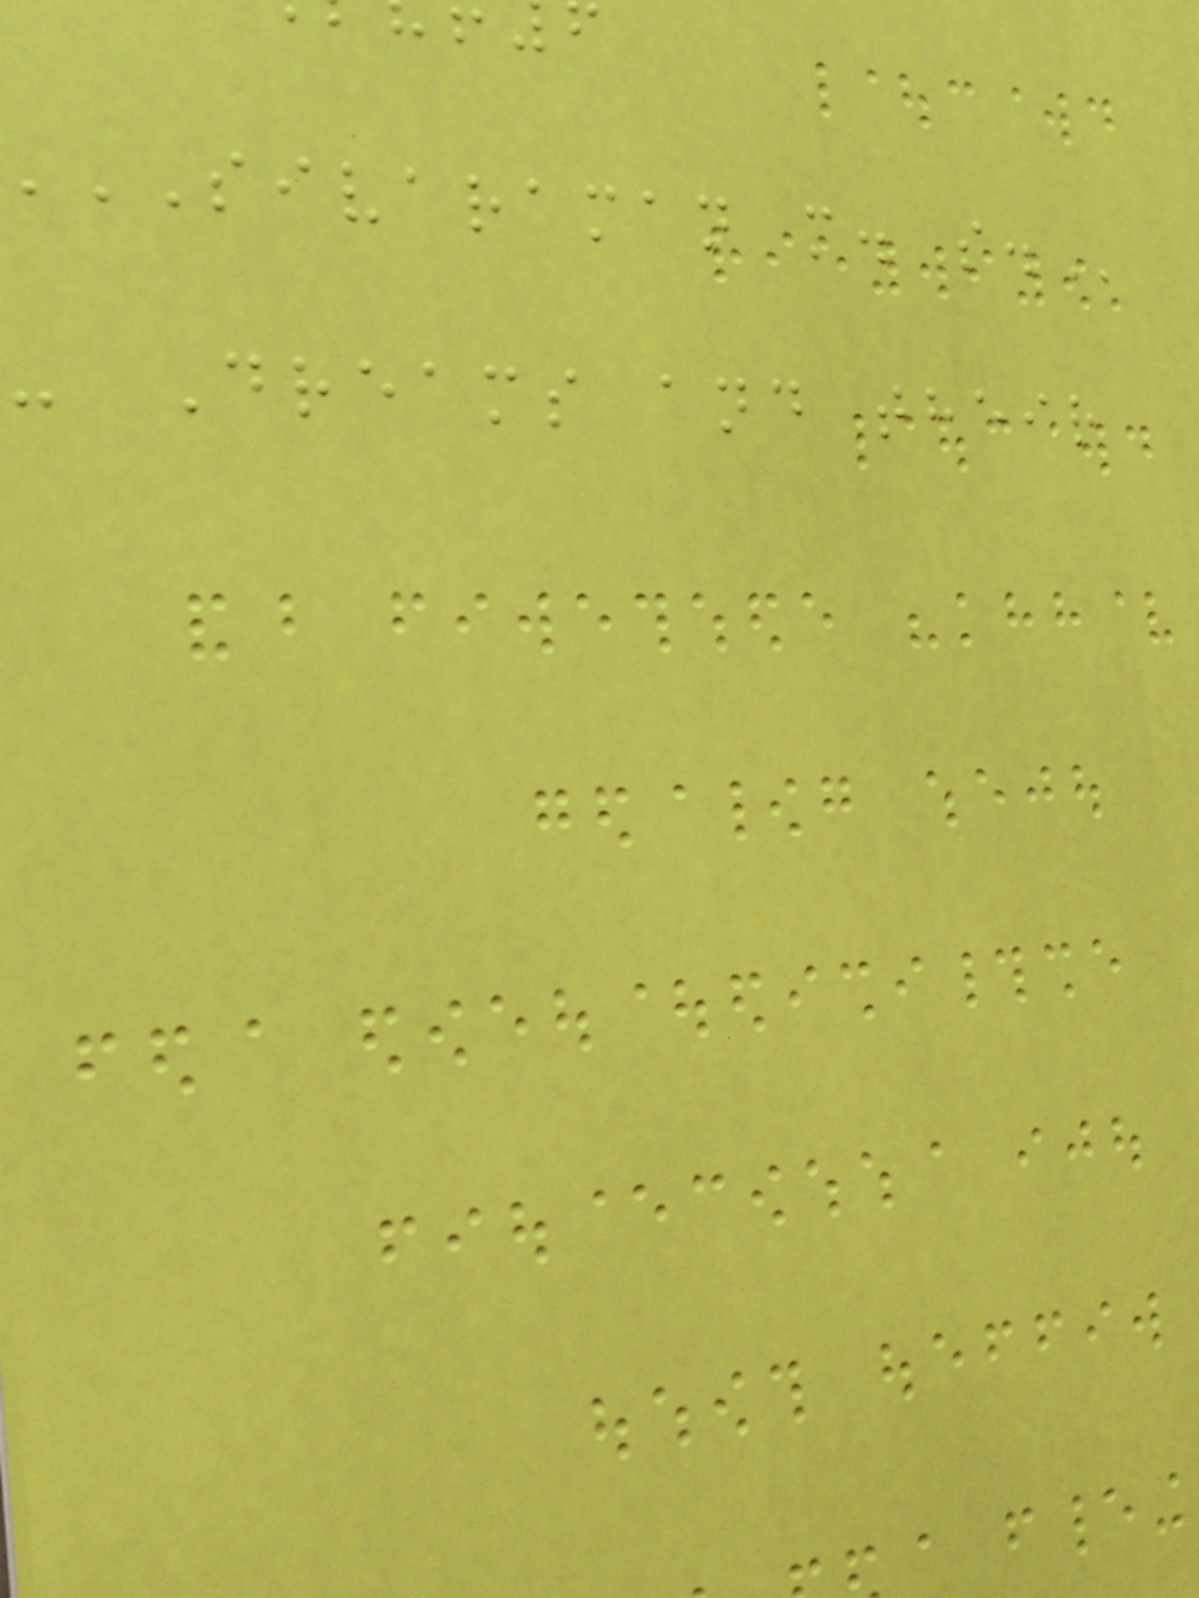SIVARAMAN m.
- Dreams and their
